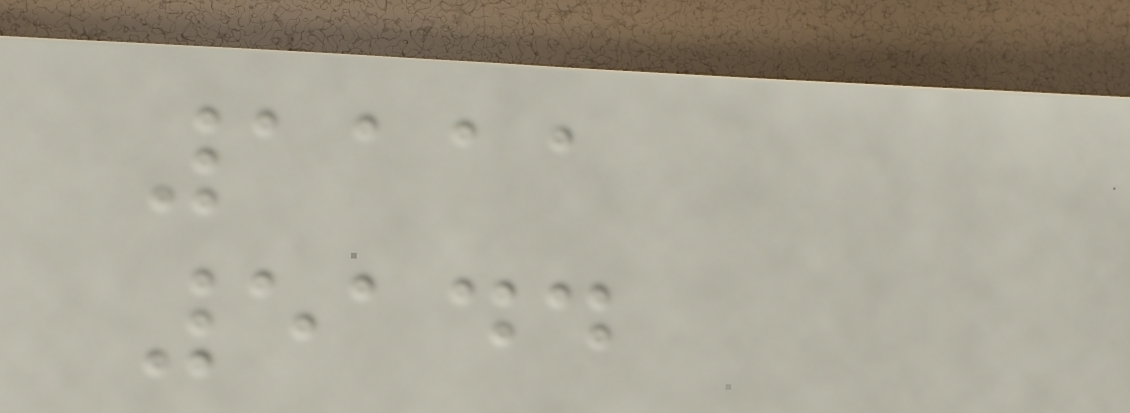1111
5144
